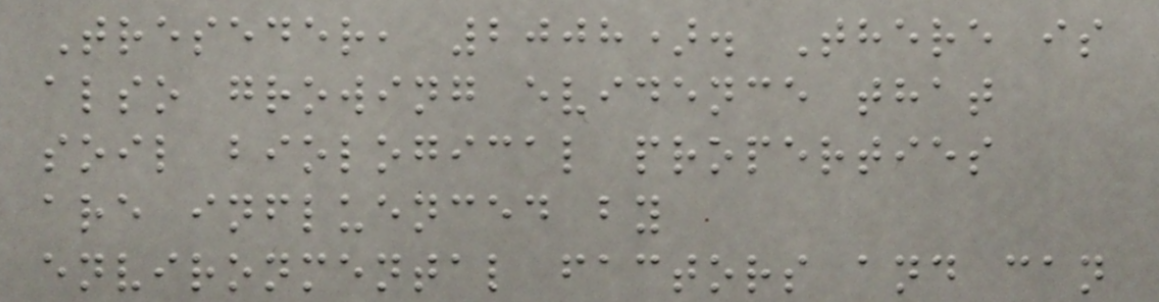Treseder, 2008). There is
also growing evidence that
soil biological properties
are influenced by
environmental factors and can
